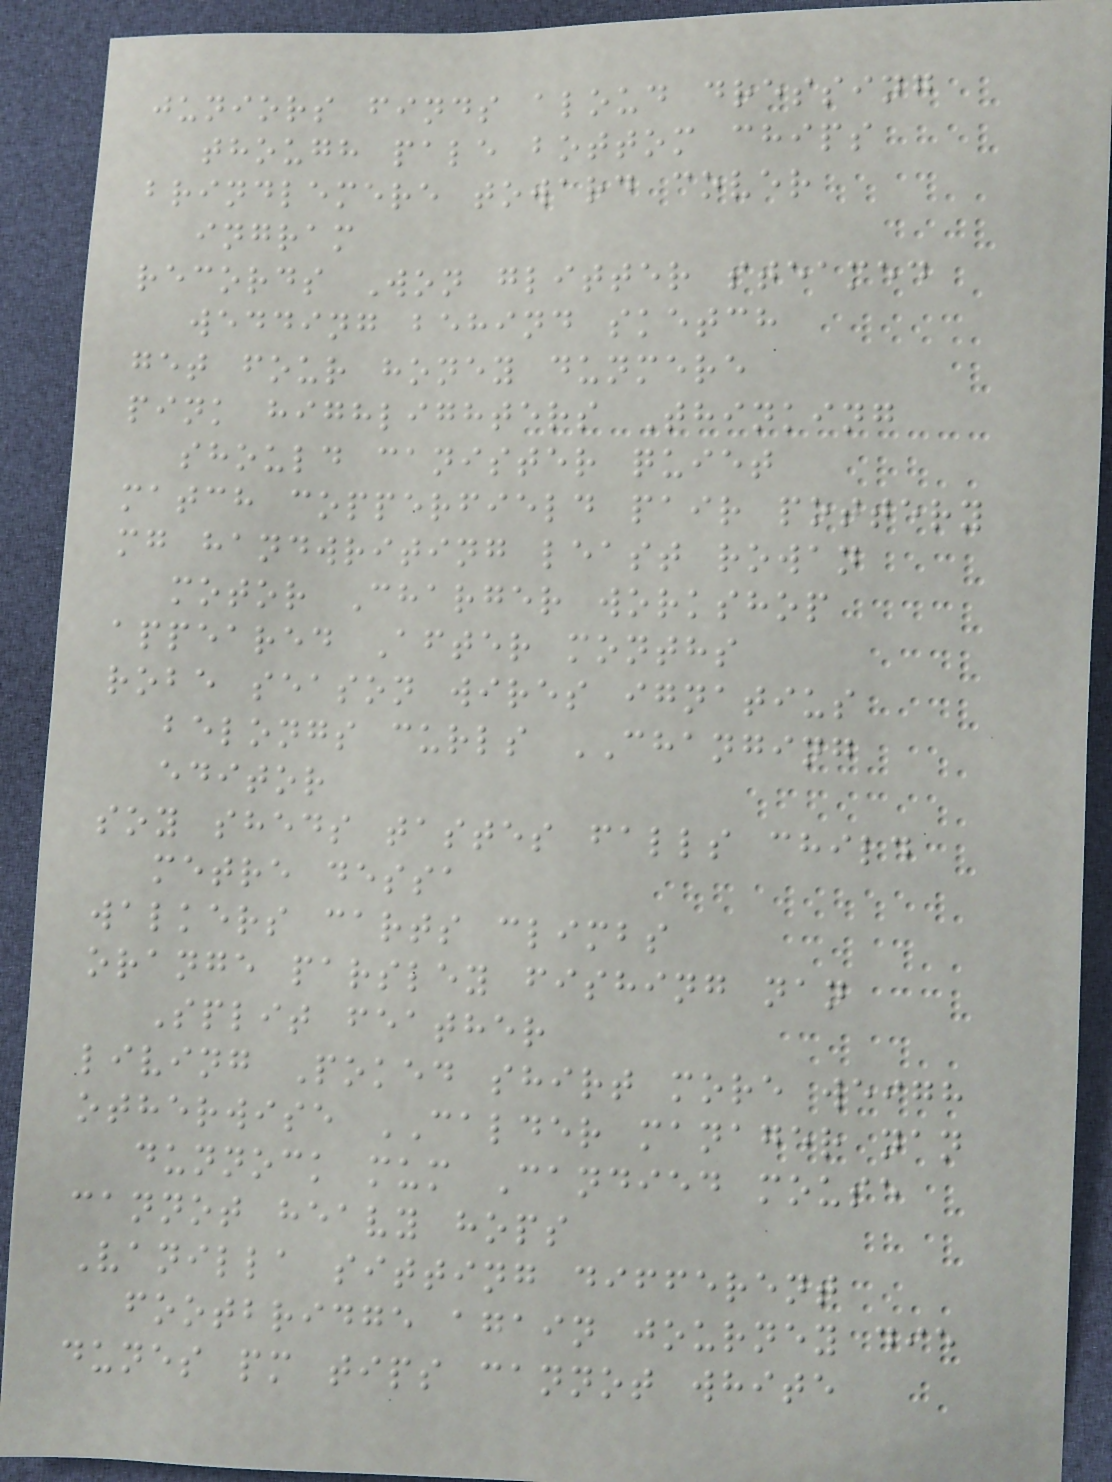juniors finds aloud dressing
though pale bottom chips
brindlemere toward cover
ingram
records Won glitter steamed
wedding behind sketch
get four honey dunmere
pink highlighters Thinking
should canister quiet
match copperfield pair pottery
mg handwriting least rowan
motor Charger workshop
appeared After months
robe season wires ignatius
belongs curls CHANGING
editor
soy sheds tastes falls child
metre dessa
walkers carts climbs
orange parsley fishing nan
Split feather
living Poked shirt more weigh
otherwise CALDER manager nan
dunnock mum Candied mouse
cannot heavy hops
Vanilla sitting different
footbridge again journey die
dunes pm tips cannot white
